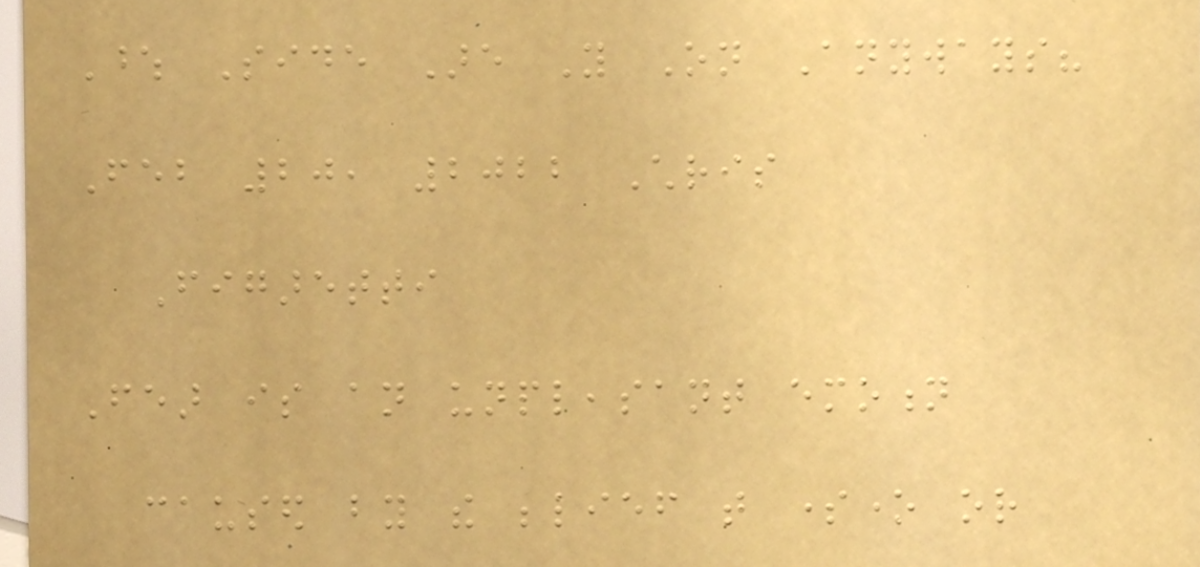Whose Side Are You On Anyways?
Feb 20, 2022 Chris
Figaretti
Fear is an unpleasant emotion
caused by the belief that someone or
